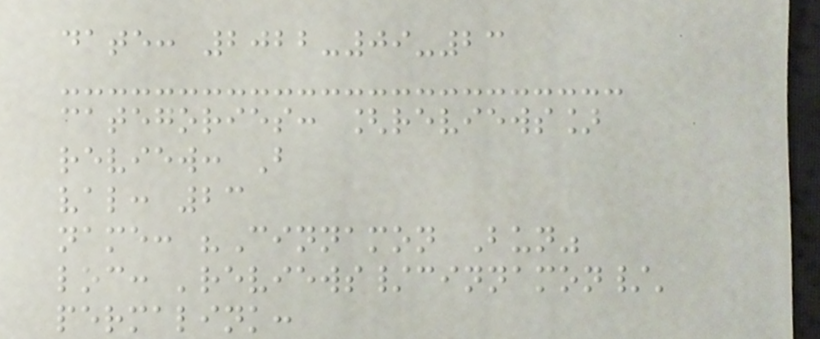date: 2022-09-23
categories: [reviews]
review: B
val: 23
name: "Cinnamon Bun"
loc: 'reviews/cinnamon/'
permalink:
